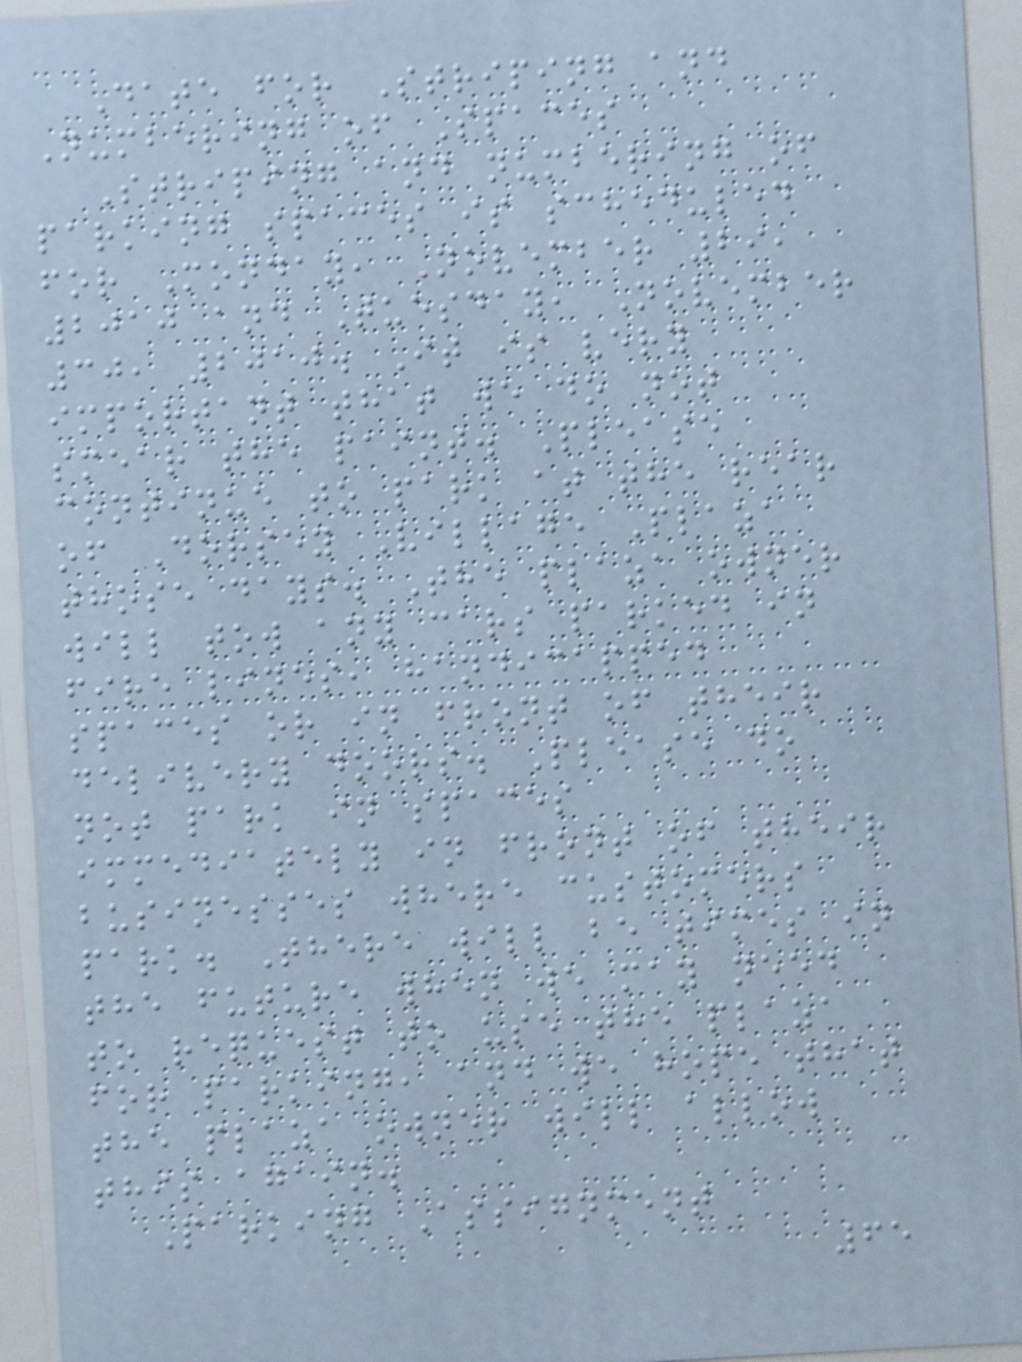Date for Striping and
Numbering of Spaces
Striping and numbering of
parking spaces is scheduled
for Monday, November 29,
2010 and Tuesday, November
30, 2010. It is very
important that we do not
smear the paint. Please
continue to park at the rear
of Dorsey Village Plaza
those days. The plaza owner
will tow any cars parked in
fire lines, handicapped
spaces or in front of their
delivery doors. Please do
not park in spaces
immediately in front of their
businesses where customers
park. There will be times in
the future when we may need
to request to use the plaza
for parking, and we hope that
the plaza owner will allow
this again.
Parking Assignment
65
